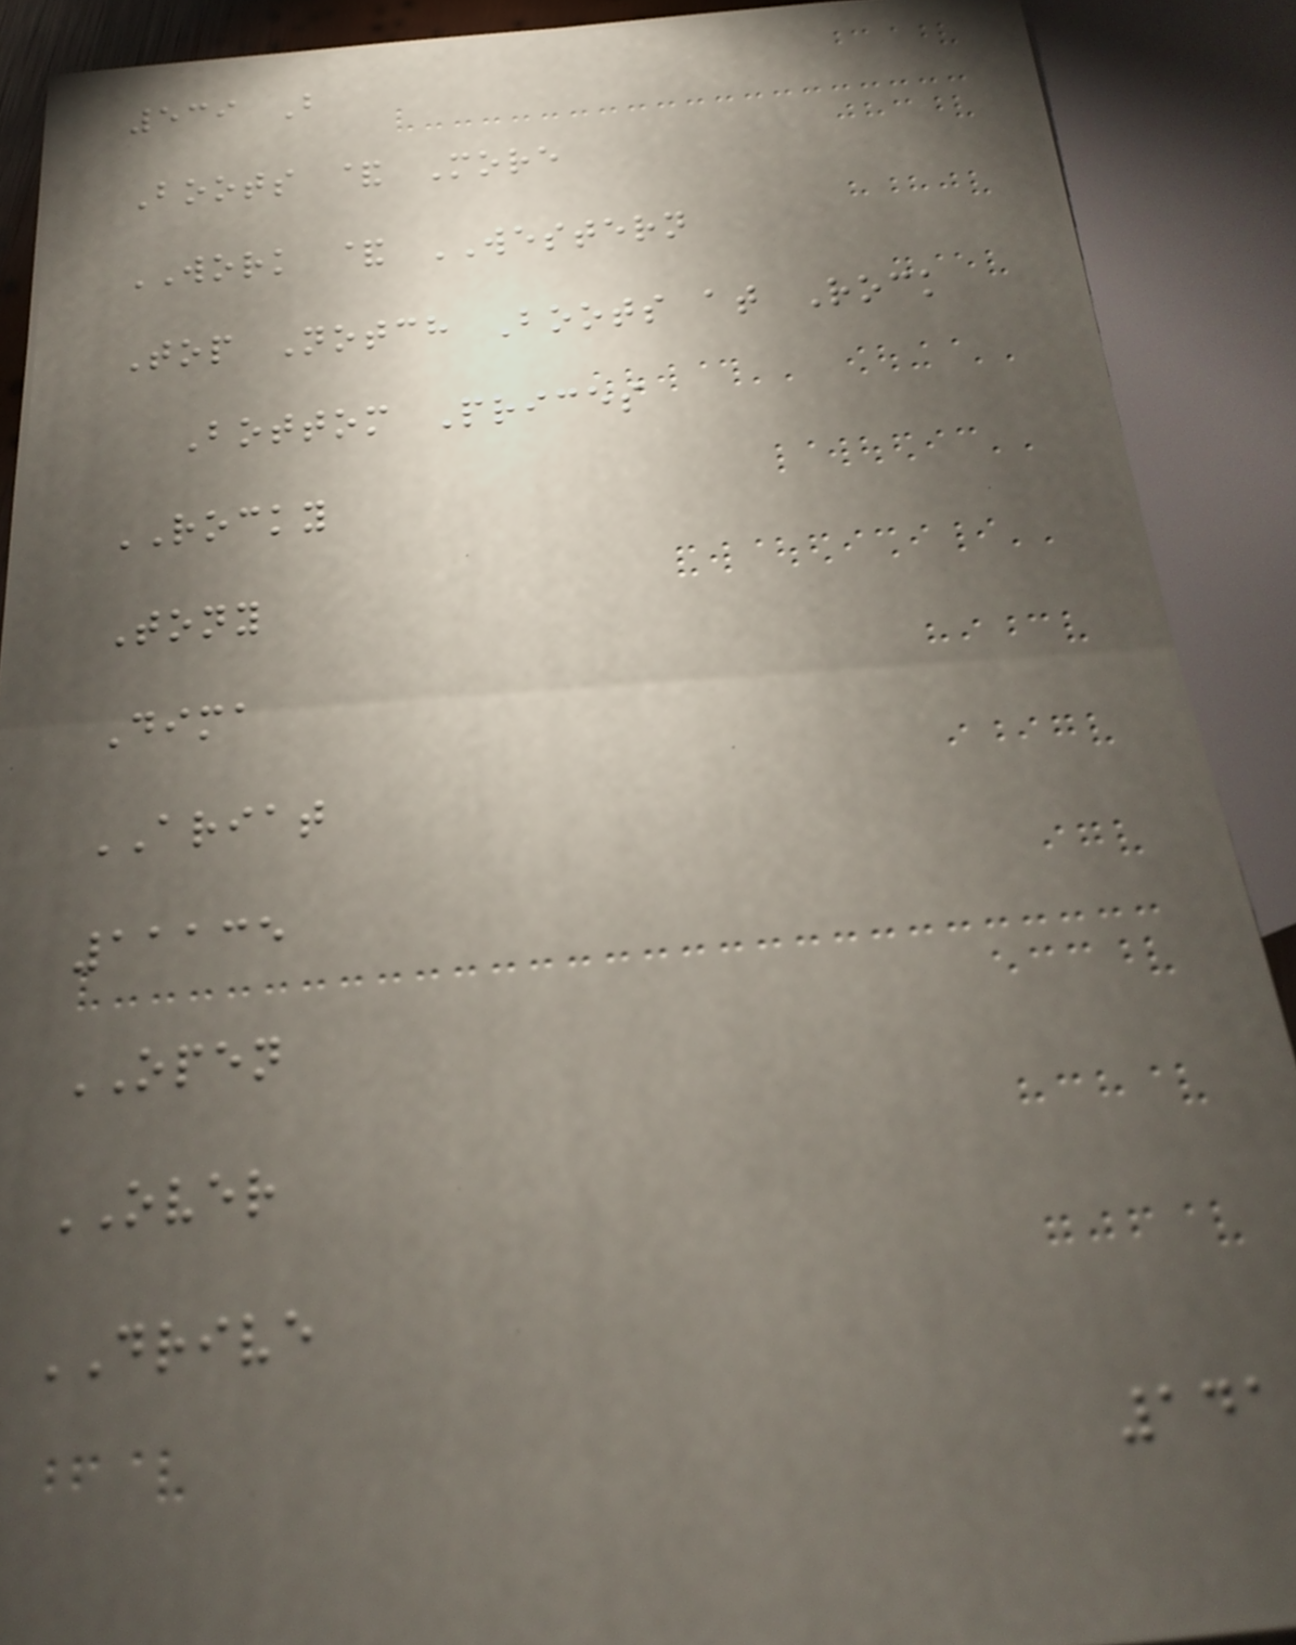539 B
Boots & More
WORK & WESTERN
Top Notch Boots at Rock
Bottom Prices
ROCKY
Tony
Dima
ARIAT
11135
OPEN
OVER
DRIVE
141
